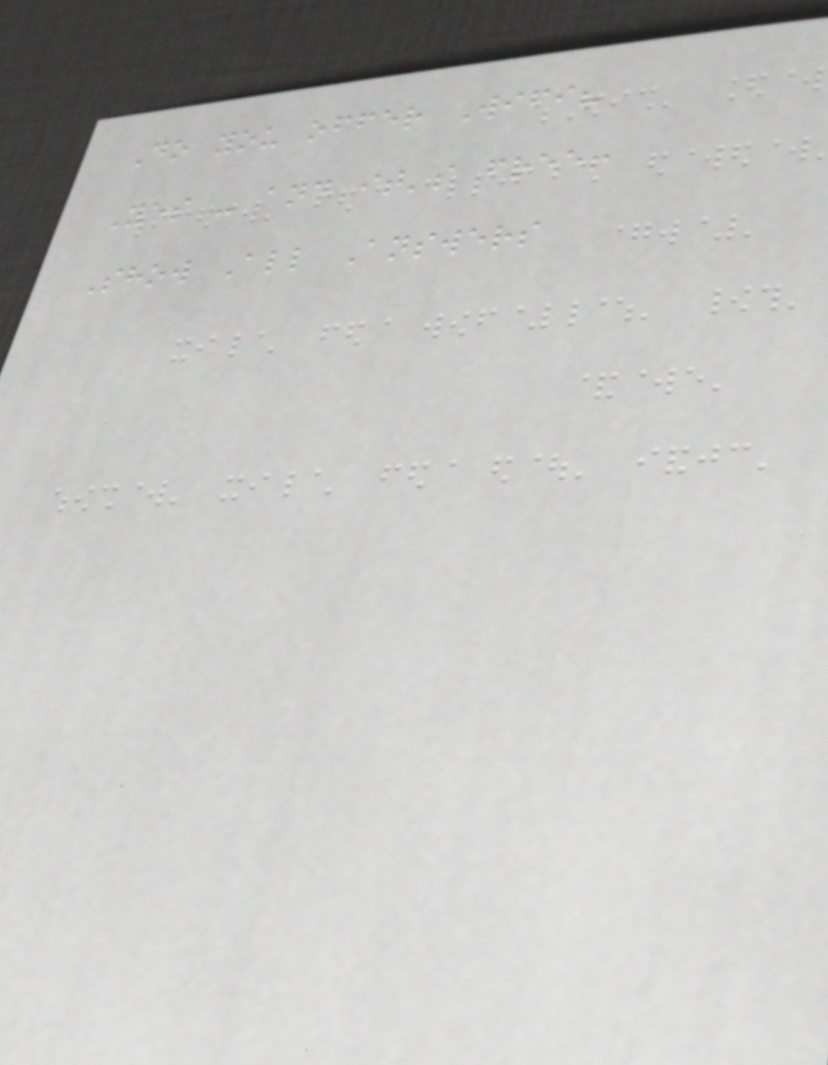Do you offer Wifi?
Yes - and it's free!
Show All Answers
